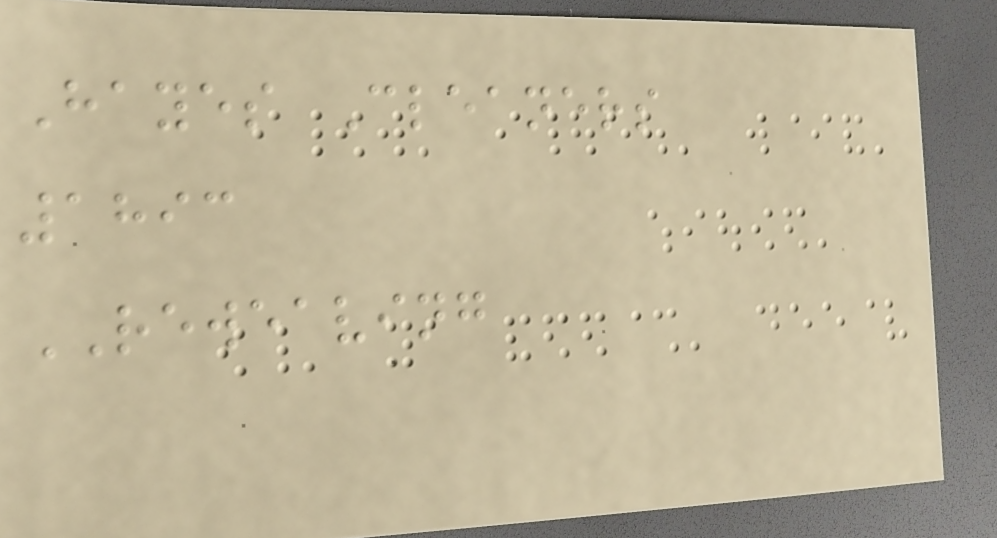Hayes Cleaners
1893
REWEAVING
